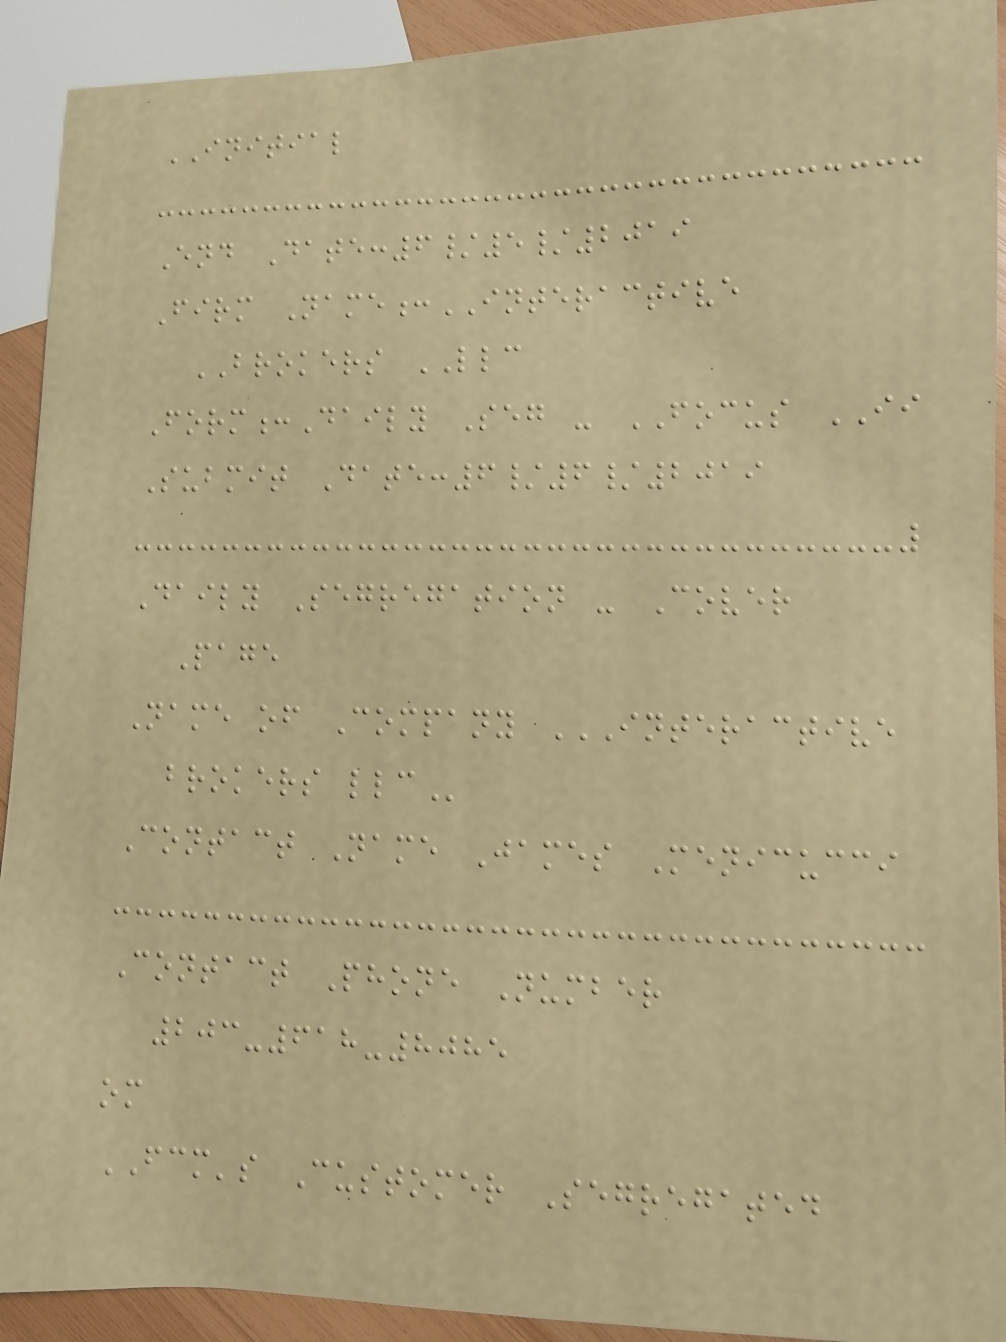INITIAL
End Date:6/5/2019
Firm Name:INTERACTIVE
BROKERS LLC
Form:Daily Seg - FOCUS II
Submit Date:6/6/2019
Daily Segregation - Cover
Page
Name of Company INTERACTIVE
BROKERS LLC
Contact Name James Menicucci
Contact Phone Number
203-618-8085
om
FCM's Customer Segregated
